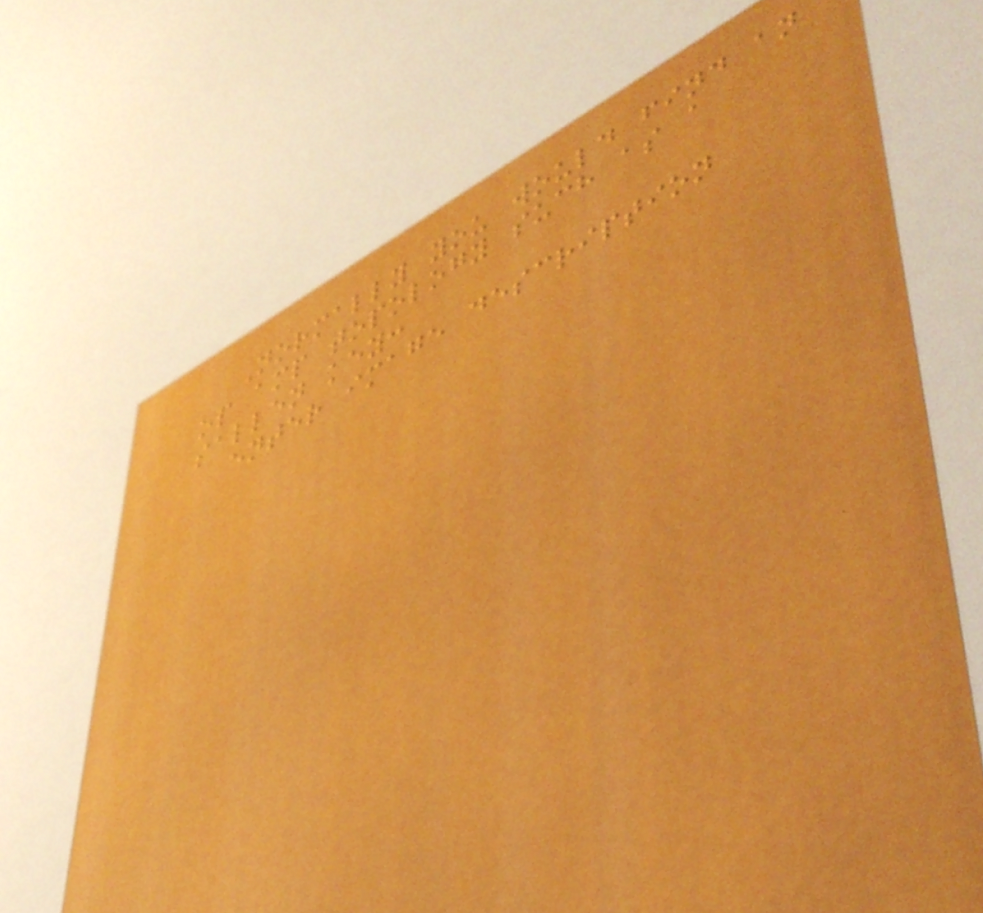Normally you would find an
op amp topology such as a
sallen key:
enter image description
